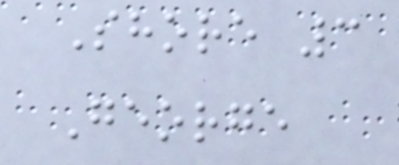Shore 3
George
